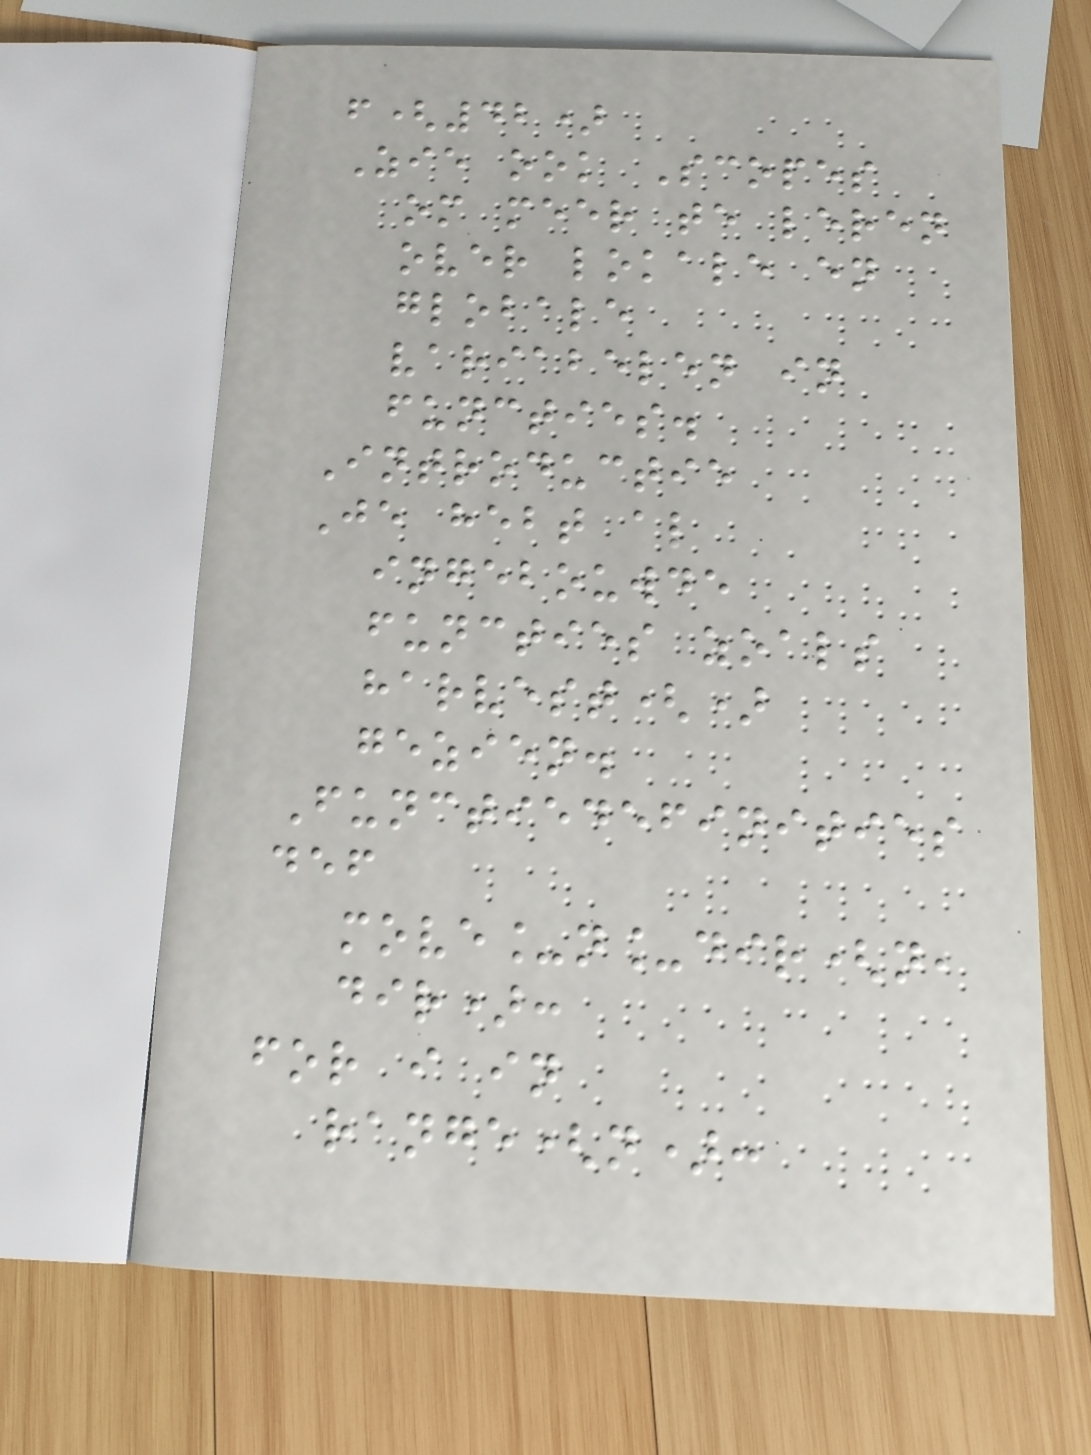f(42)
Zie ook Scopes
om meer te leren
over lokale en
globale
variabelen in
functies.
Introductie
Je hebt al
ingebouwde
functies zoals
harvest()
gezien.
Functiedefinities
def
move_n_dir(n,
dir):
for i in
range(n):
